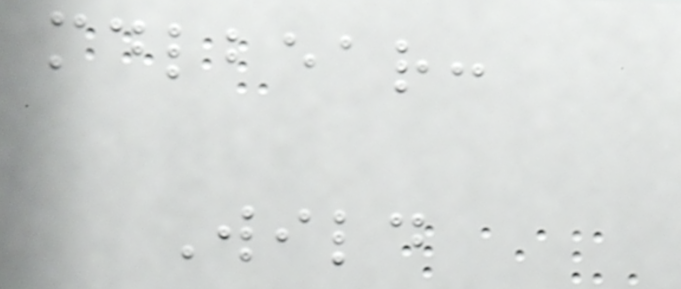mdlbear:
Wild
